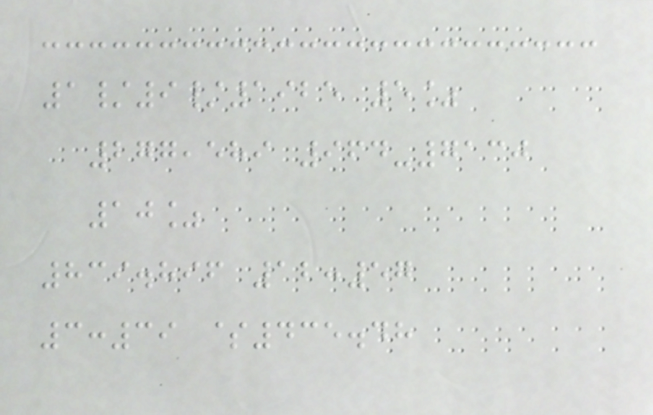1/9/1925 5%
277,589 964-7130
10%
839.896 12:57
3:39 $435.48
